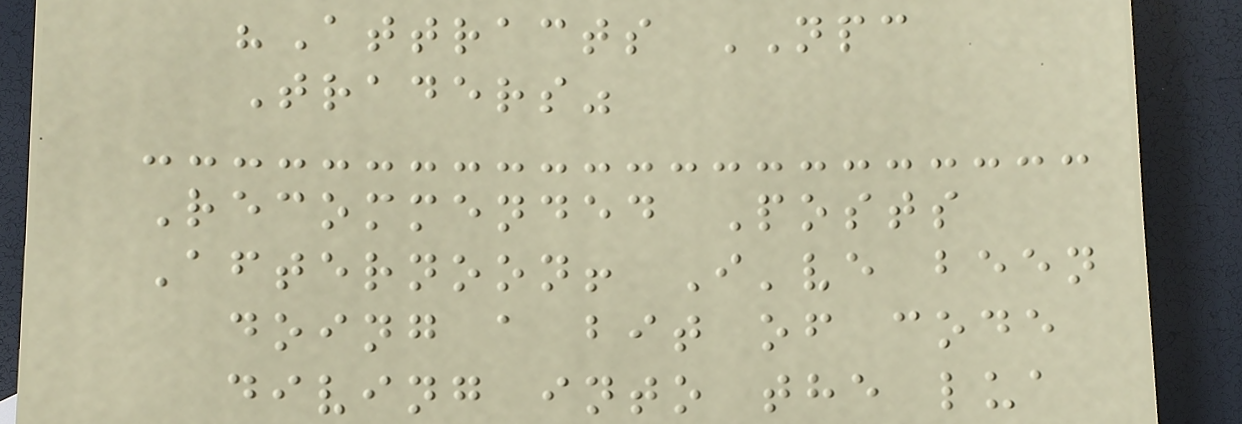"Attracts NPC
Traders"
Recommended Posts
Afternoon! I've been
doing a bit of code
diving into the lua
